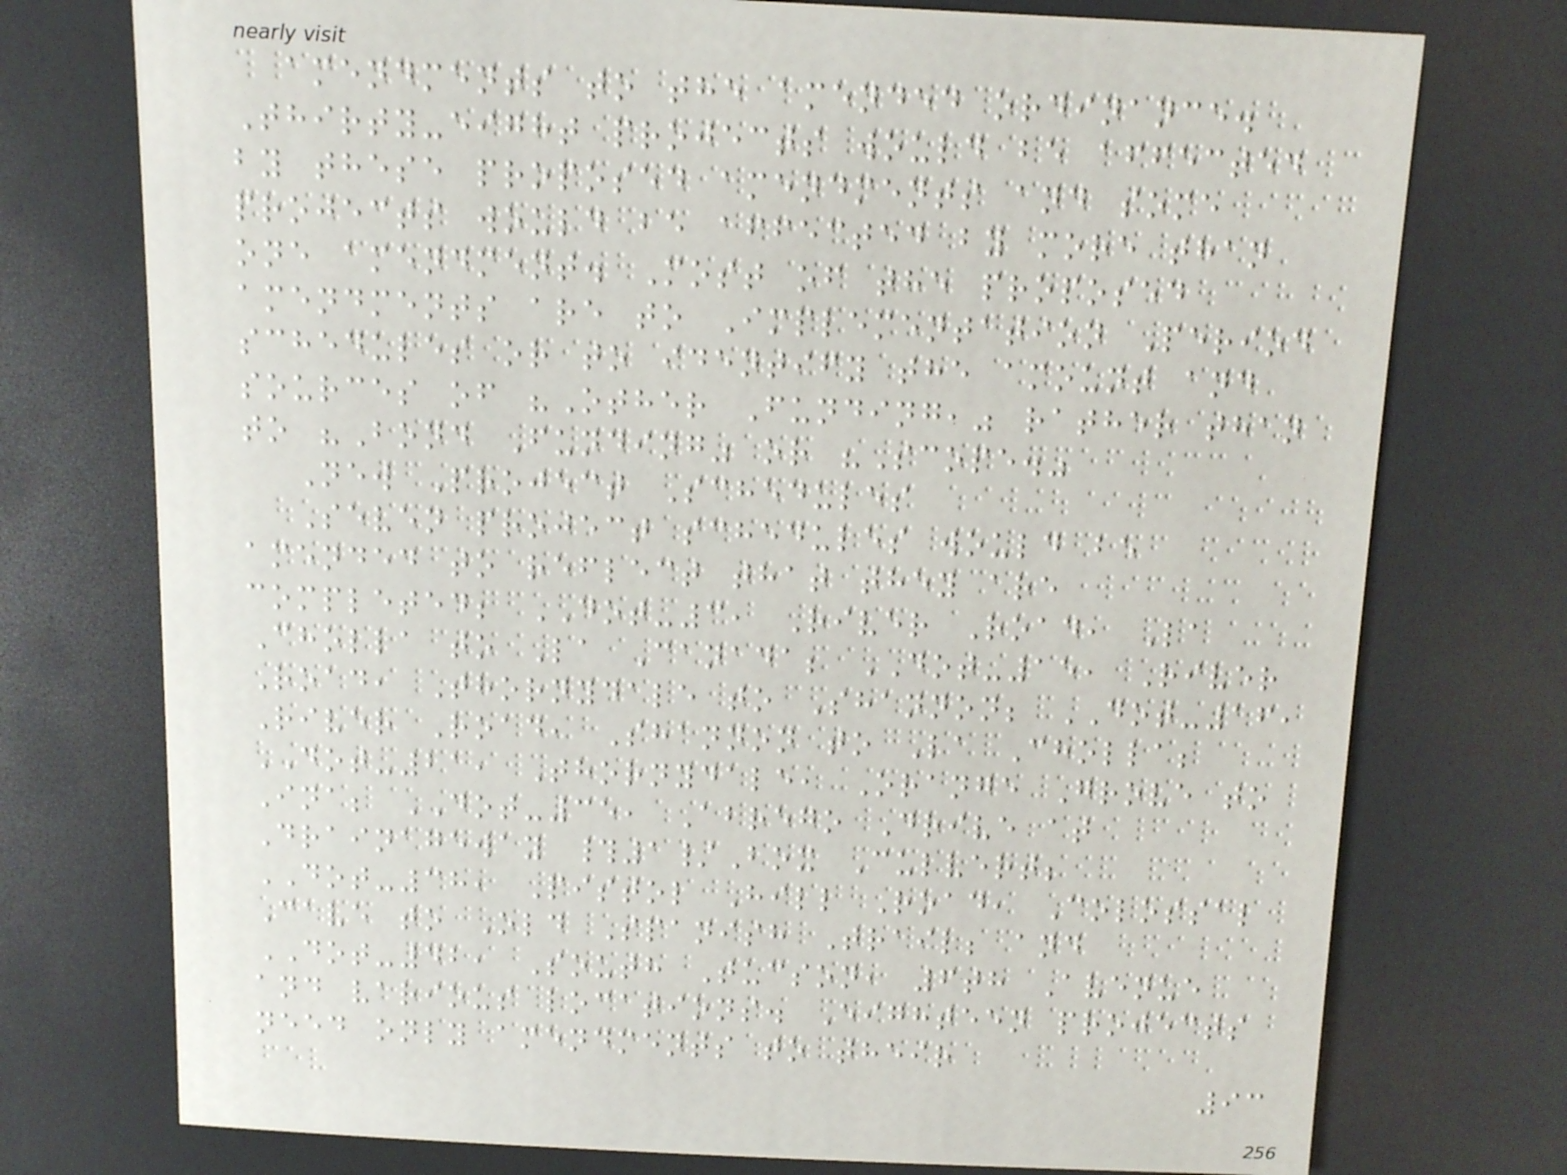amendments to the amended ordinance.
Thirty-eight projects would be affected
by these proposed amendments and some
projects would be affected by more than
one amendment. Most of the proposed
amendments are to Implementation Period
schedules or to identify the amount and
sources of "Other Funding," rather than
to "Bond Funding" or "Scope."
New Project Schedules
Seven project schedules would be
amended to reflect that they are
completed; DOT-3, River Road, La
Cholla to La Canada; DOT-15, River
Road, Thornydale to Shannon; DOT-16,
River Road, Shannon to La Cholla;
DOT-21, Thornydale, Orange Grove to
Ina; DOT-35, Abrego Drive at
Drainageway #1/Box Culvert;
DOT-38, Pistol Hill Road, Colossal
Cave to Old Spanish Trail; and
DOT-42, South Tucson, 6th Avenue
and various locations. Eighteen projects
need only amendments to their
93
